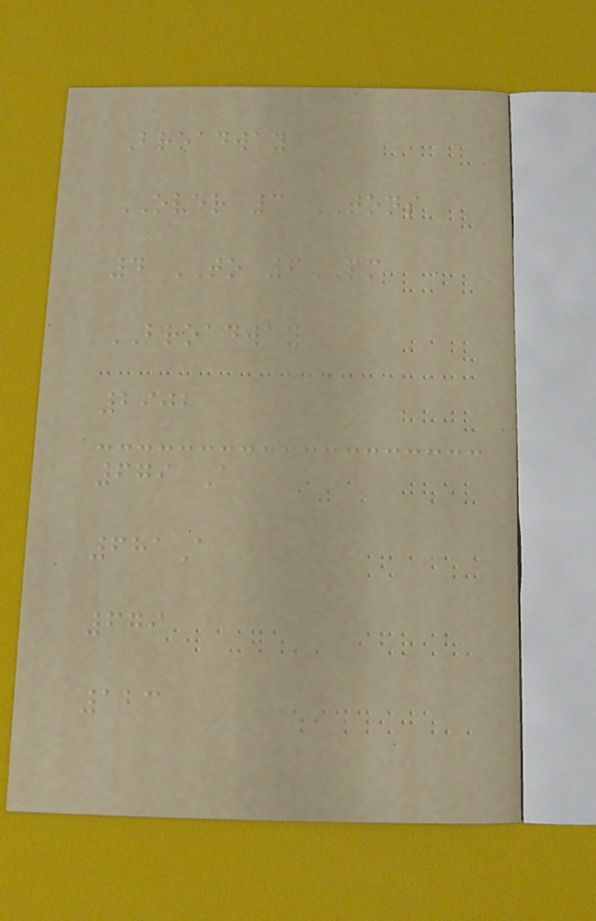Broadway
OVER 3 TONS
4 TO 6PM
BROADWAY
2902
679 A
681A
679
123
